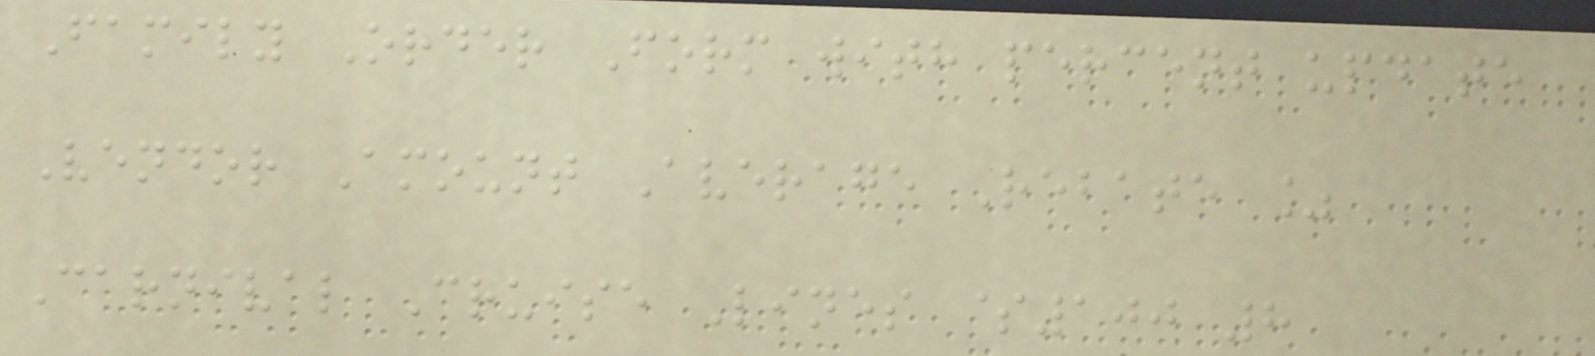Family Order Form with percent update
Vendor Amount Average Rebate %
Carnival Cruise Lines $100 8
